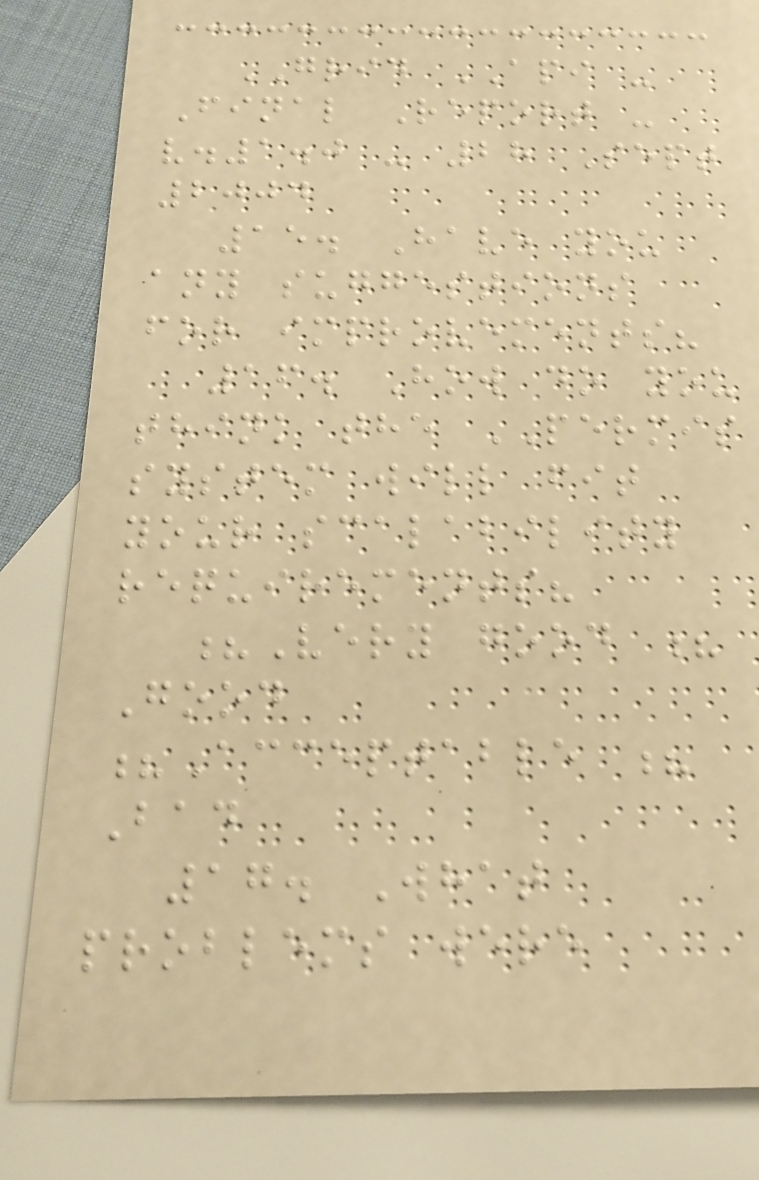GRID API -
Final Report -
v.1.0 - 28 Sept
2004
15. Have you
any suggestions
for improvements?
16. How do you
think the PERMIS
system will fit
your scalability
requirements?
?Very good ?
Good
?Acceptable ?
Bad
17. What
problems were
